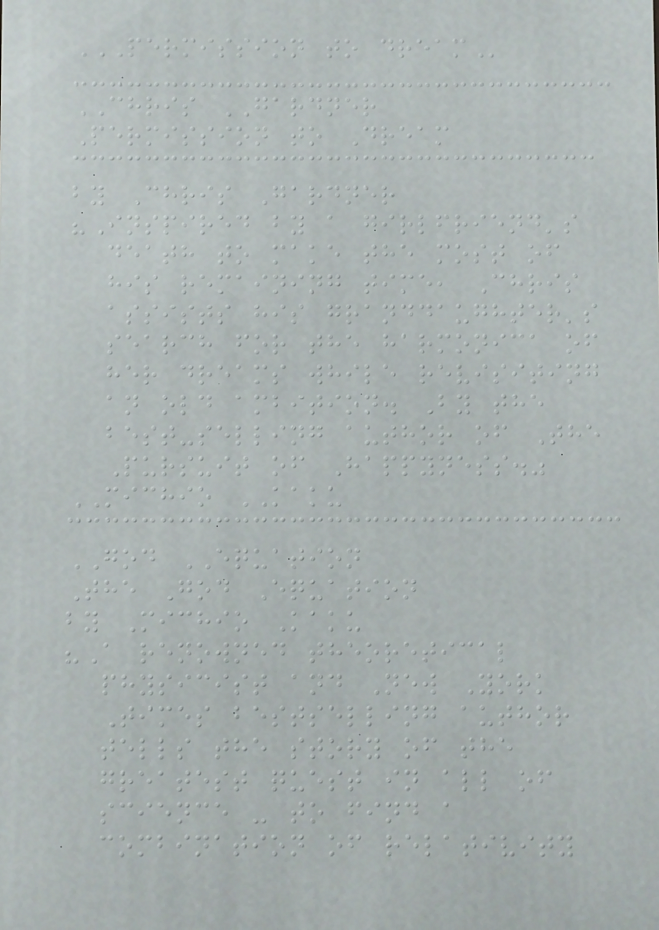PERMISSION TO DREAM
CHRIS GARDNER
Permission to Dream
by Chris Gardner
"Inspired by a girlfriend's
death to make the most of
his remaining time, Chris
assists his granddaughter's
search for the harmonica of
her dreams while revisiting
an old ambition. By the
best-selling author of The
Pursuit of Happyness."
MICHIO KAKU
GOD EQUATION
The God Equation
by Michio Kaku
"A renowned theoretical
physicist and New York
Times bestselling author
tells the story of the
greatest quest in all of
science - to find a
combination of relativity
